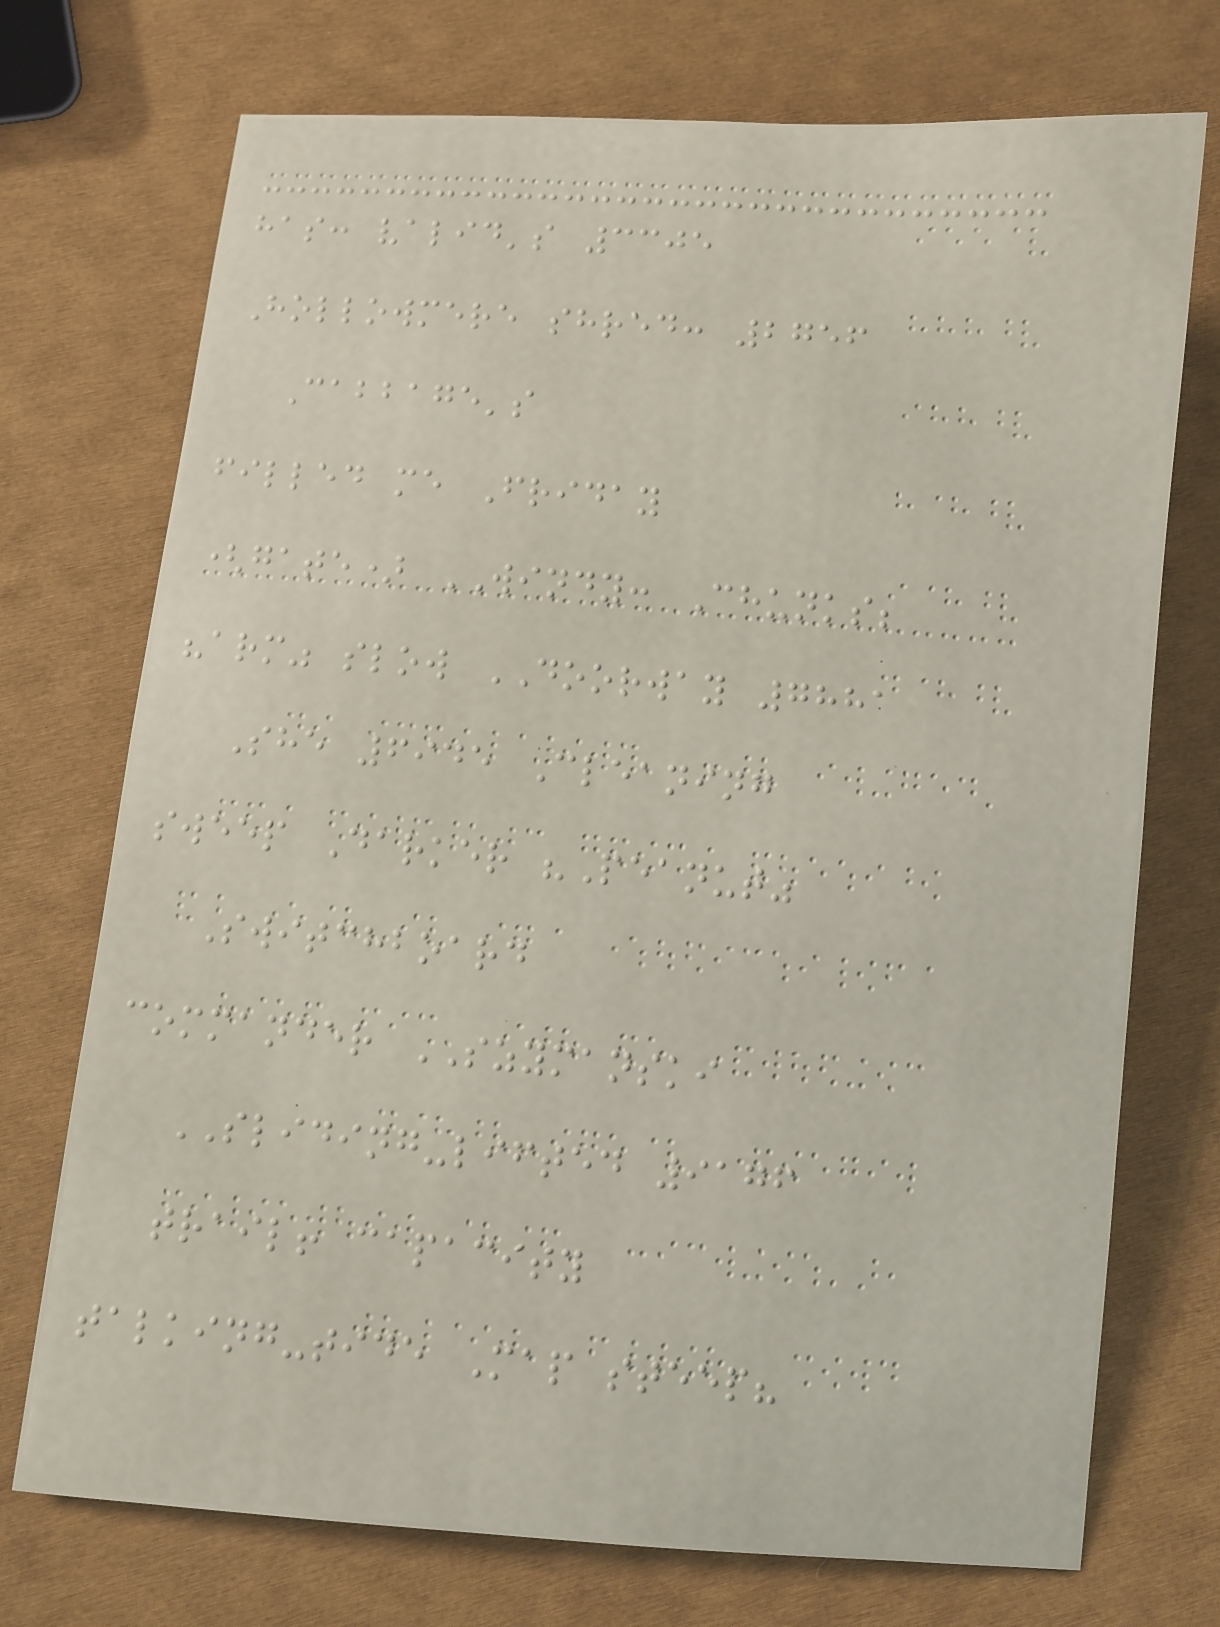has: valid's 3305
Hollowmere shred: 2756
Cabbage's
filled me Friday
(gate) WINDY: Chunks;
"arm" slow DOORWAY 7881
She 6945 Cleaning
sweep Darker "Peanut"
Switchboard
commander SZYMANSKI
SLIDING-lifted 9176
trail! capacity
talking-tide Map steep?
